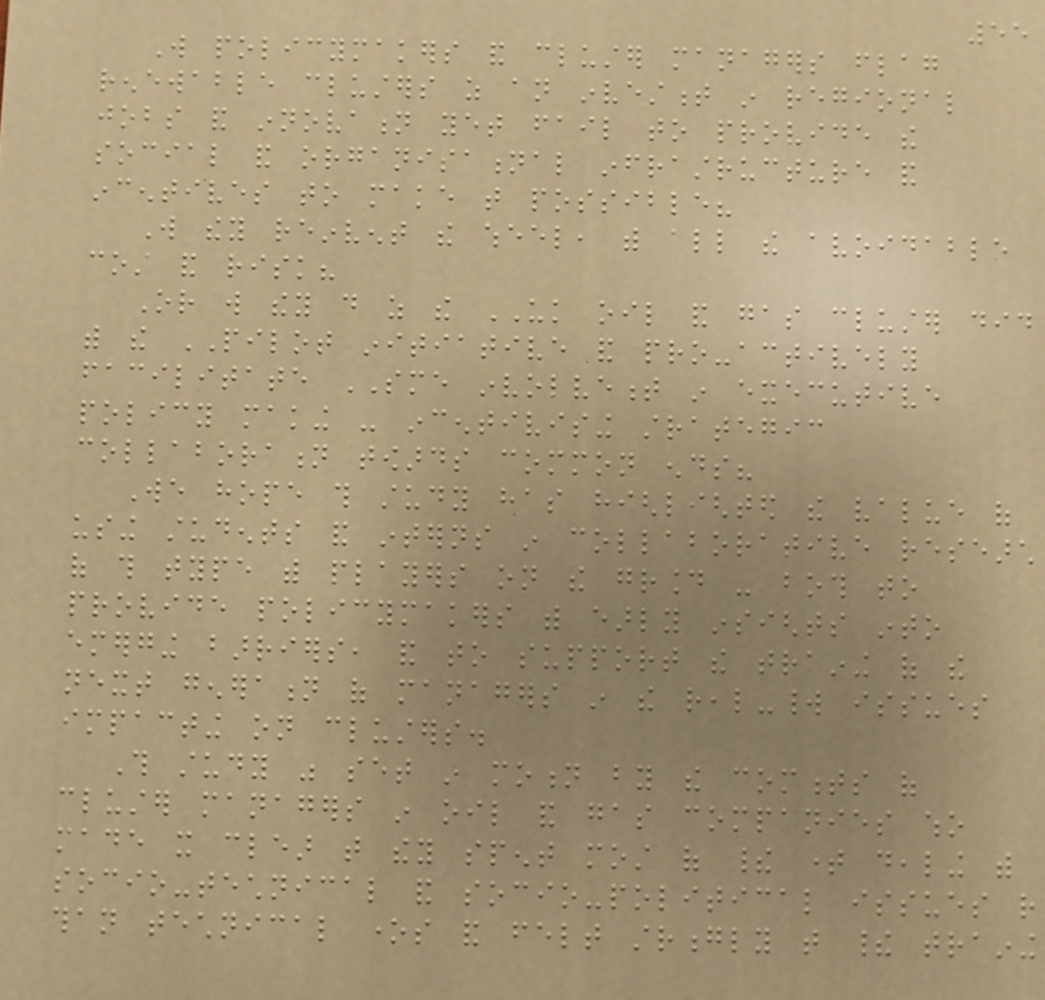55
Will policymakers and cluster managers flag
renewable clusters as an investment in regional
jobs and innovation yet fail to provide the
social and organisational infrastructure and
incentives to make that possible?
Will they reinvent the wheel, with all the avoidable
cost and risk?
Or will they do as the UK oil and gas cluster did
with the PILOT initiative and pro-actively
facilitate SME involvement in executive
policy making - incentivising strategic
collaboration towards common ends?
We hope this study has highlighted the value of
using students and interns in collaborative research
of this type with players on the ground - both to
provide policymakers with early insights into
emerging barriers, and to support the training of the
next generation of managers in the real-world issues
impacting on clusters.
This study was set in motion by the comments of
cluster managers in oil and gas companies who
made it clear that they spent most of their time dealing with
socio-technical and socio-political issues rather
than technical ones and felt strongly that their training
